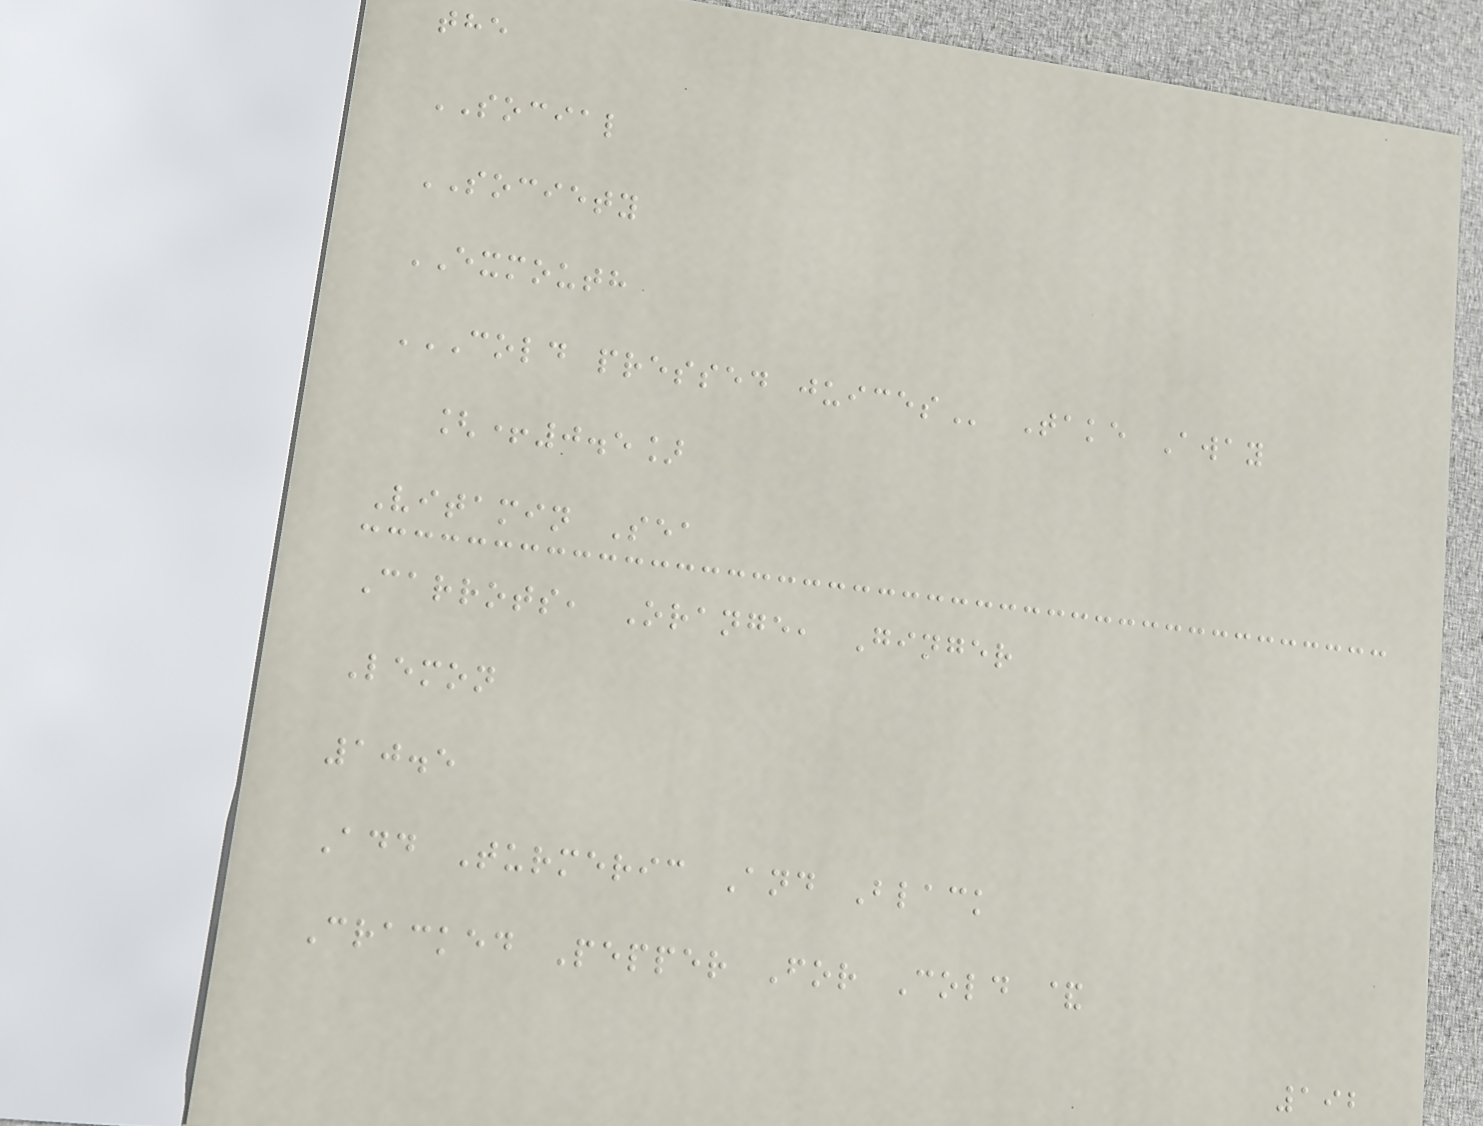the
SOCIAL
SOCIETY
EXMOUTH
COLD PRESSED JUICES Take Away
[+0.5]
Vitamin Sea
Carrots, Orange, Ginger
Lemon
10.5
Add Turmeric And Black
Cracked Pepper For Cold &
192
